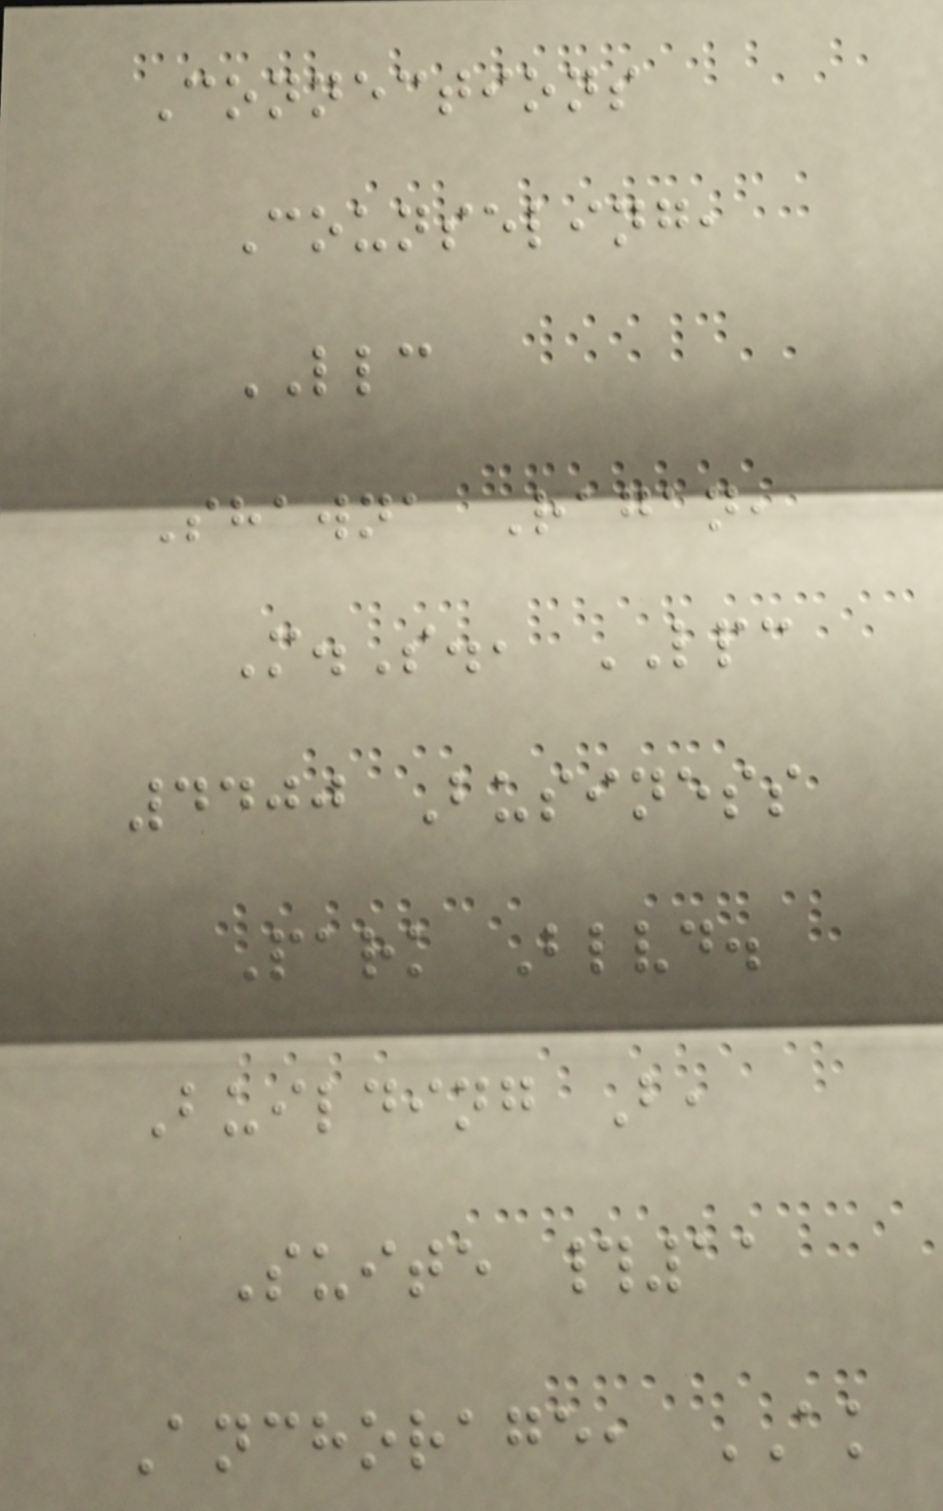Connections
Counseling,
LLC
Shawna Ragan,
M.S., LPC
4400 Business
Park Blvd.
Building B,
Suite #11
Anchorage, AK
